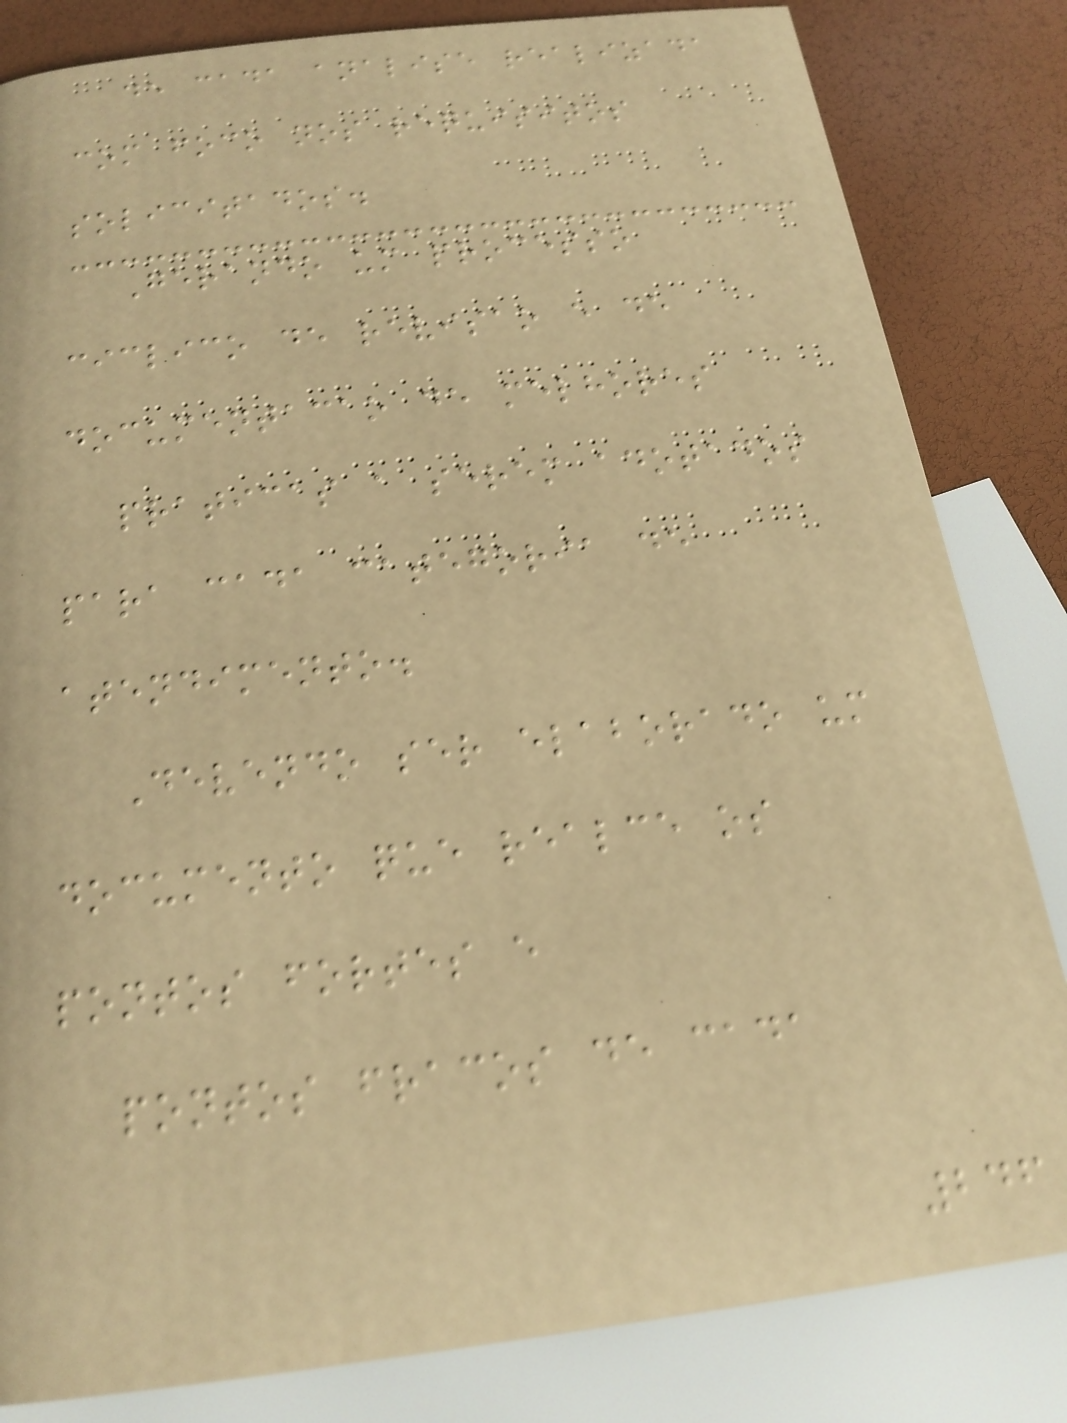de cada analise realizada
com foco nos requisitos
solicitados.
Gerando um processo
ciclico de revisao e de
documentacao de melhores
praticas a serem adotados
para cada categoria de
atendimento.
Devendo ser elaborado um
documento que realce os
pontos fortes e
pontos fracos de cada
246
